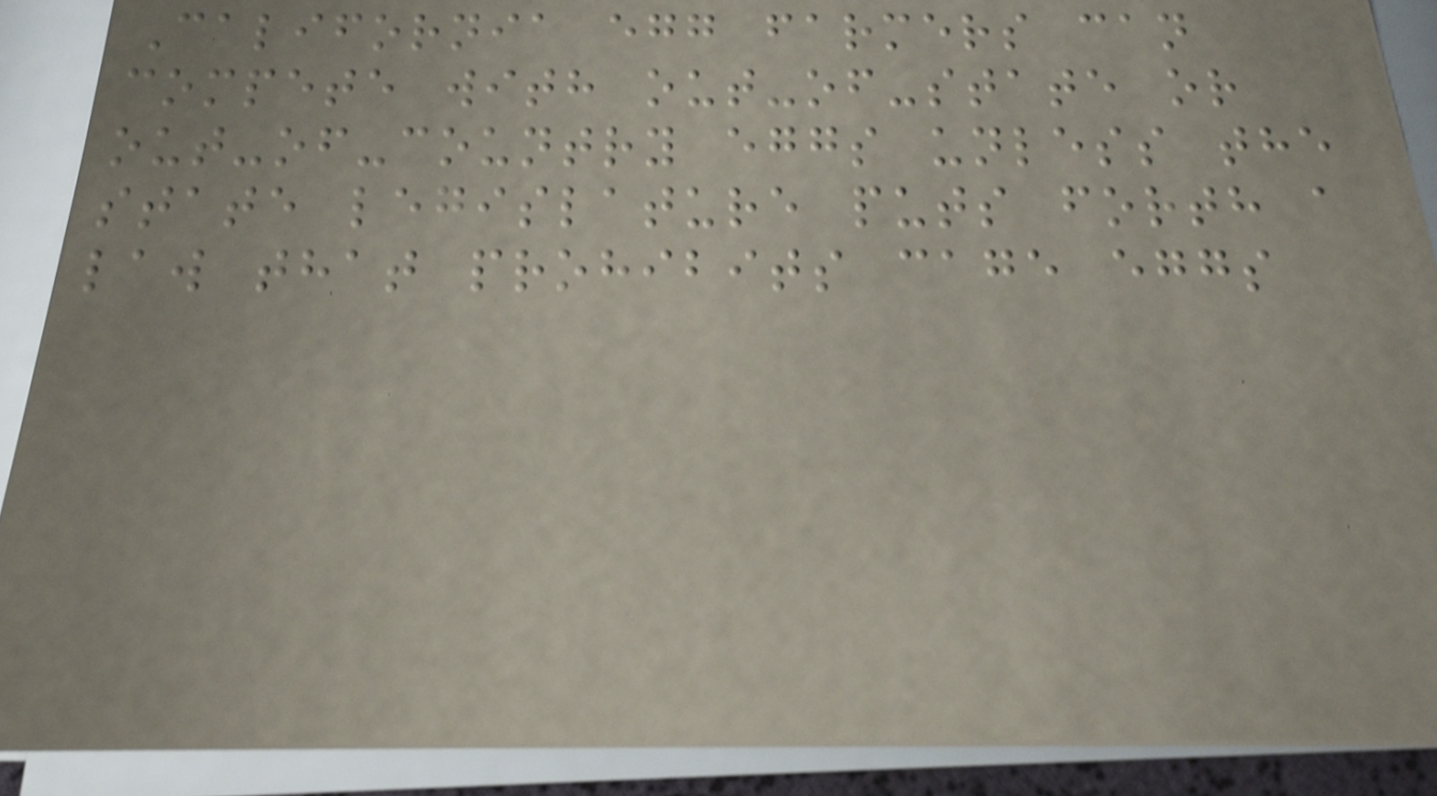California egg farmers can
compete with out-of-state or
out-of-country eggs unless the
state legislature puts forth a
law that prohibits cage eggs
